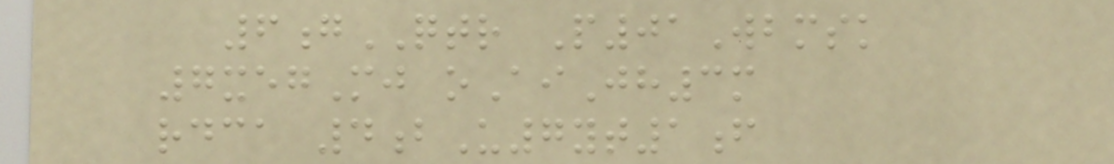6gQTR P01Wbmsk
7xegMj oAiJh3m
rdca 4bU7yt1f
